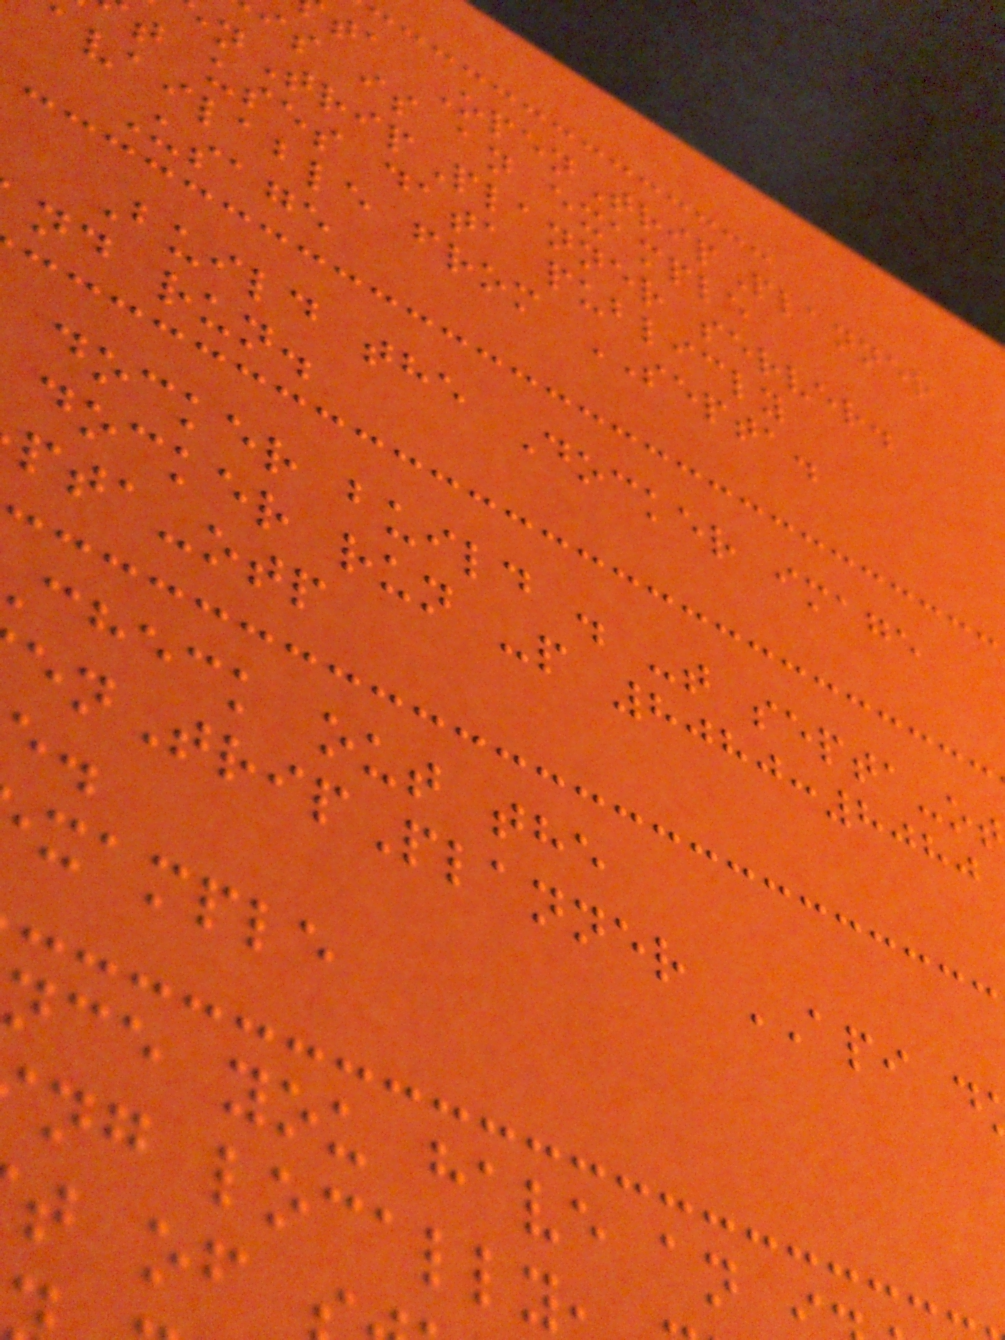ta OpenTripPlanner
is is an example
nTripPlanner server.
t uses data publicly
available from SEPTA.
Usage
Build the Docker image
nd run.
docker build . -t septa-o
docker run -p 8080:8080
pta-otp
check out the
enTripPlanner API d
xample
nce you have an
ng locally
